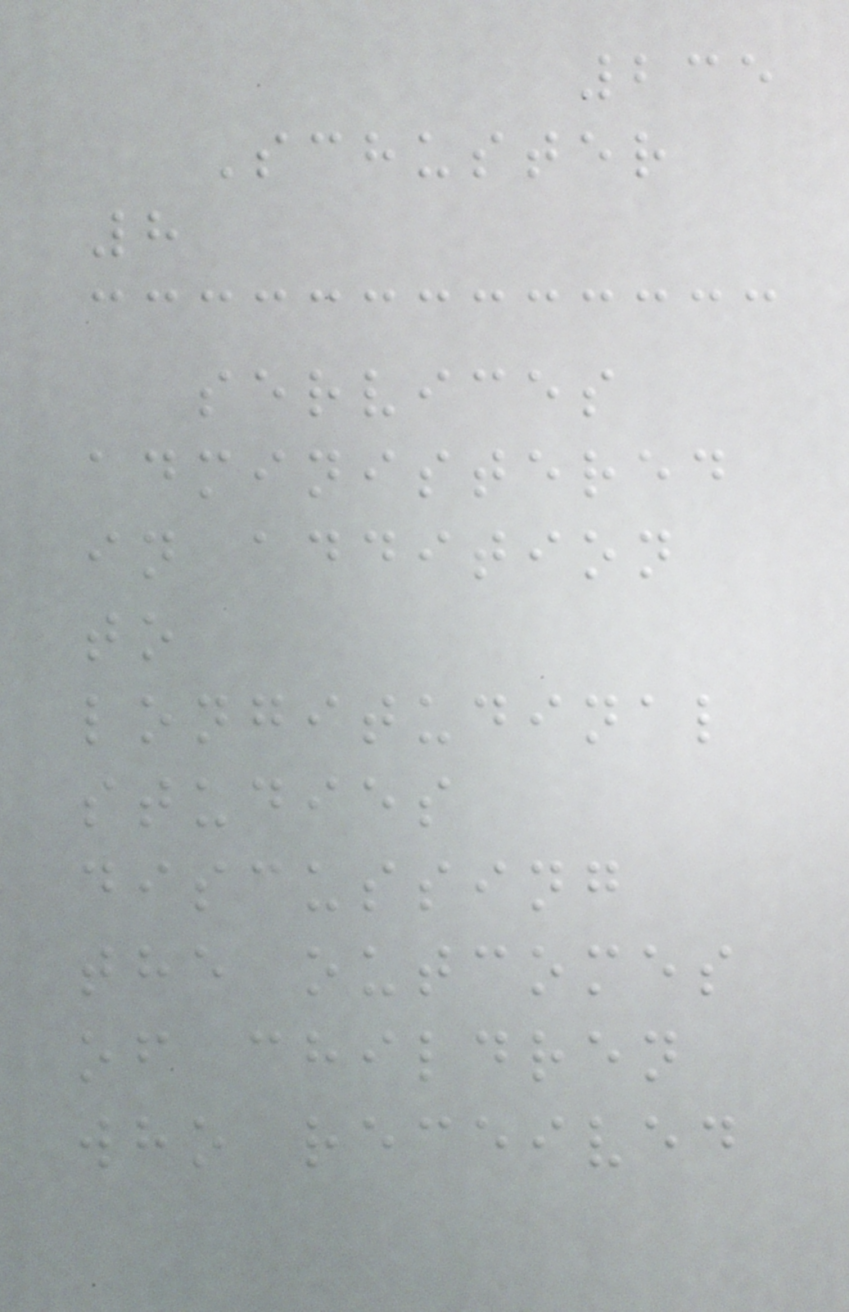235
Schuster
8
services
administered
in addition
to
longitudinal
studies
discussing
the outcomes
of children
who received
